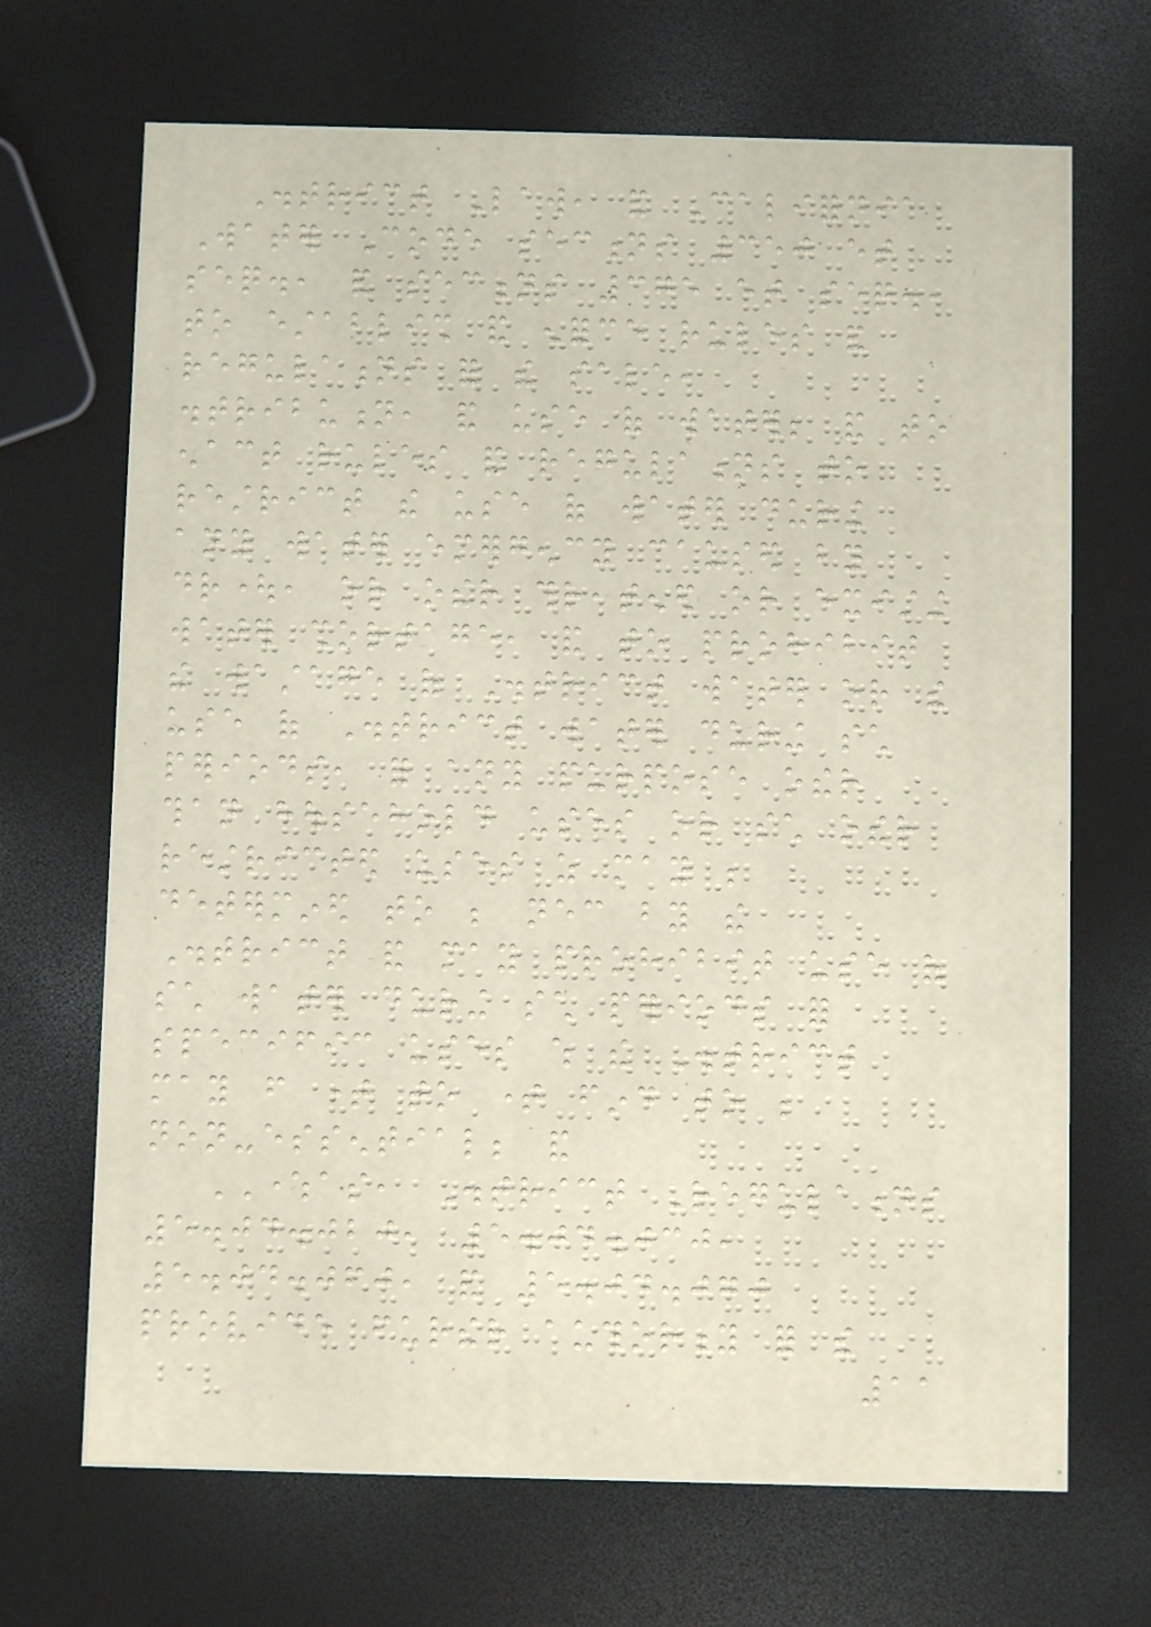District Law, and California
Water Code sections 350 et
seq., and sections 375 et seq.,
to establish and enforce rules and
regulations for the sale,
distribution, and use of water; and to
enact rules and regulations to
restrict the use of water during
any water emergency caused by
drought, or other threatened or existing
water shortage, and to prohibit
the wastage of District water or the
use of District water during such
periods, for any purpose other
than household uses or such other
restricted uses as may be
determined to be necessary by the
District and may prohibit use of
such water during such periods for
specific uses which the District
may from time to time find to be
non-essential; and
WHEREAS, District Regulations
5.04.020, 5.04.030,
5.04.060, and 5.04.070
provide further authority for the
11
